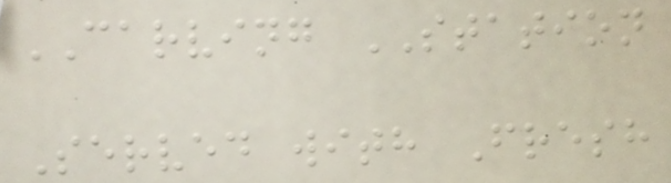CARVING STATION
Served with Fresh
